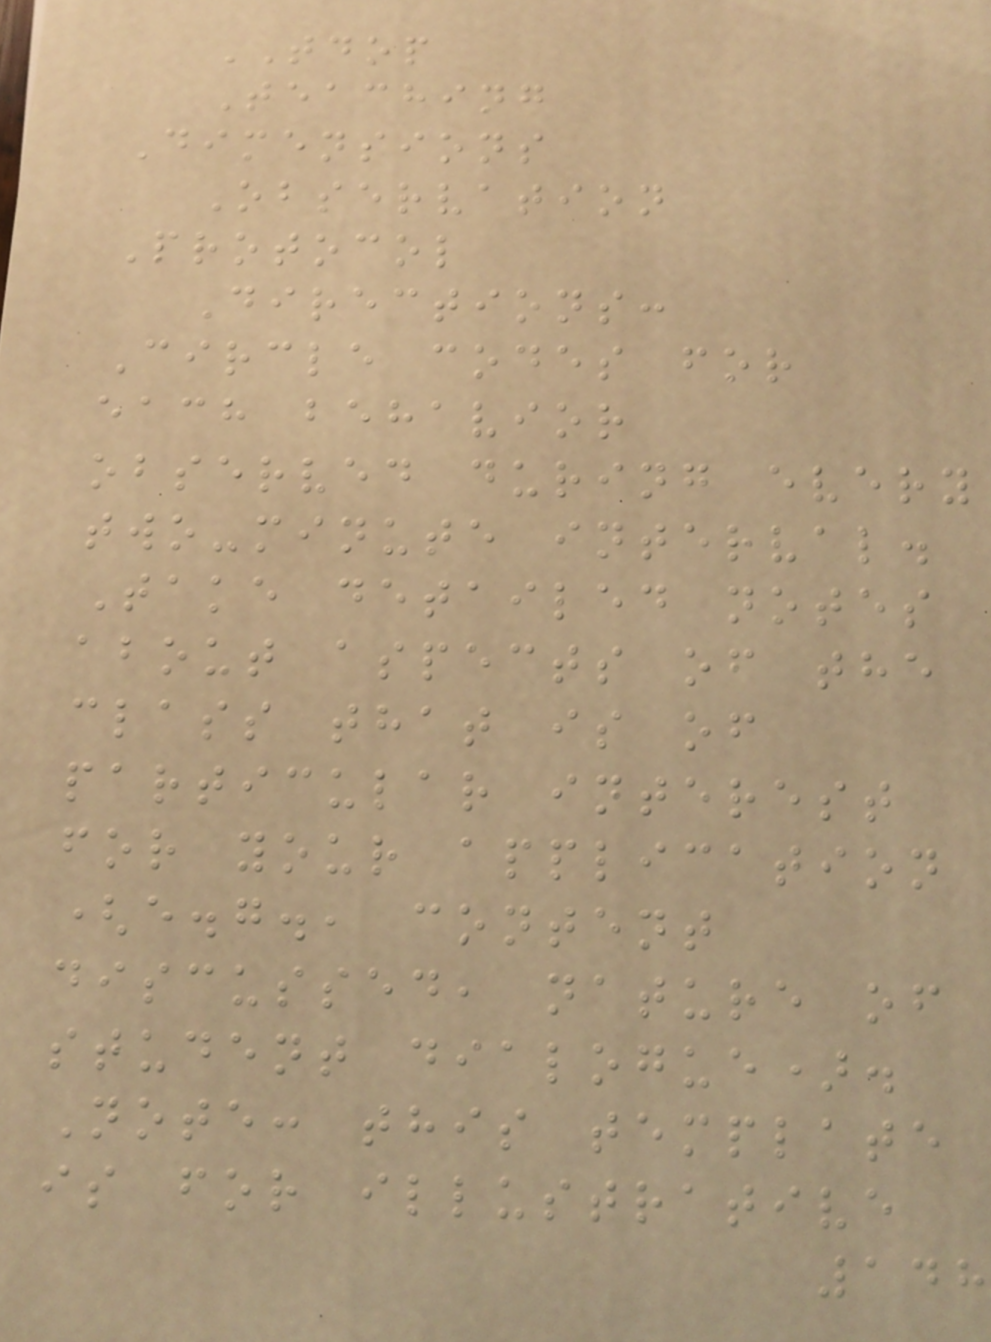TDOP
Teaching
Dimensions
Observation
Protocol
Directions:
Circle codes for
each behavior
observed during every
two-minute interval.
Take detailed notes
about aspects of the
class that is of
particular interest
for your application
(e.g., content
discussed, nature of
student dialogue).
Note: this template
is for illustrative
148
